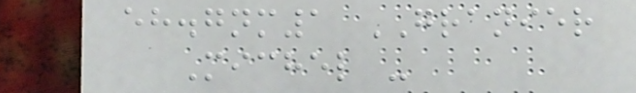eh.gnm1 GRANIER
Michel -
